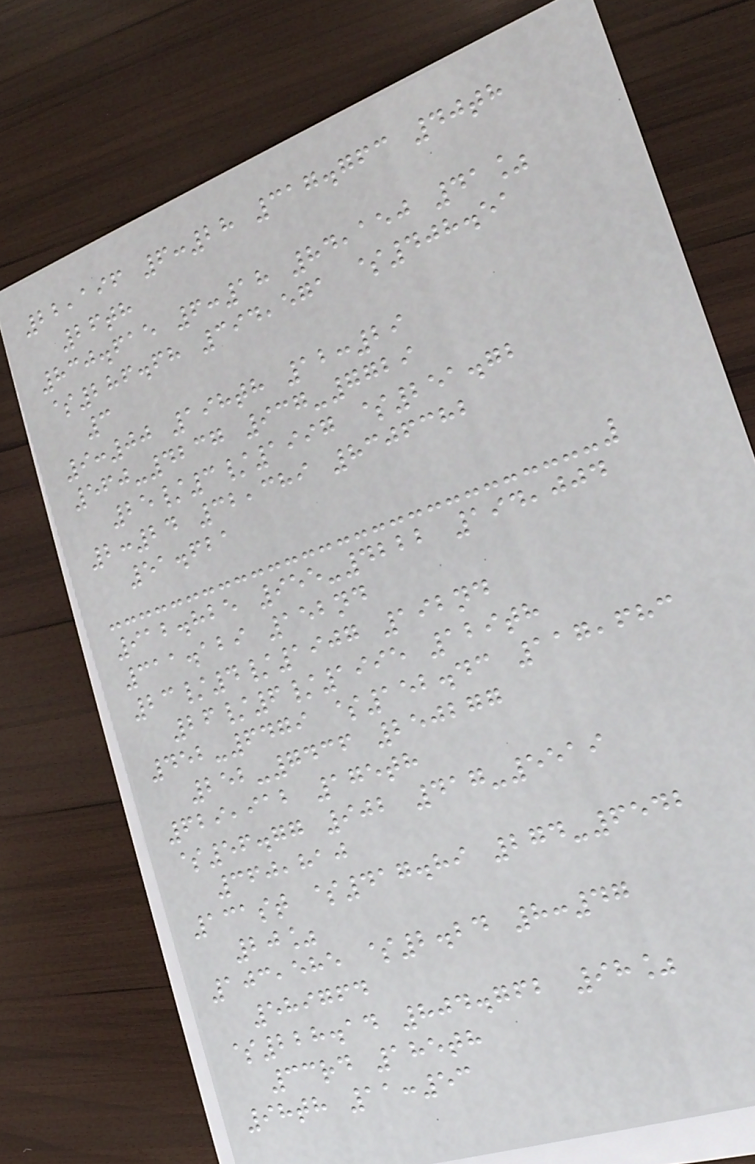22,196 6:28 317.763 40th
26th
830.615 6:18 84,150 41%
$286.68 394,571 $408.51
3
9:00 198th 12:29
560-4237 937-7729
25/3/1997 $251.72
2:24 32,389 8306382
51.621
912.825 955-4222 194,004
311.129 152nd
23/4/1907 192nd
26/6/1995 129th
452-6479 $152.43 117,683
252-7436 250277
629,912 175th
$56.77 902 417-5519
360,810
131st $417.89 274-6542
20%
103,585 $2.24 8:47
589764
$228.14 804.762 98%
33rd 185th
98th 11:53
